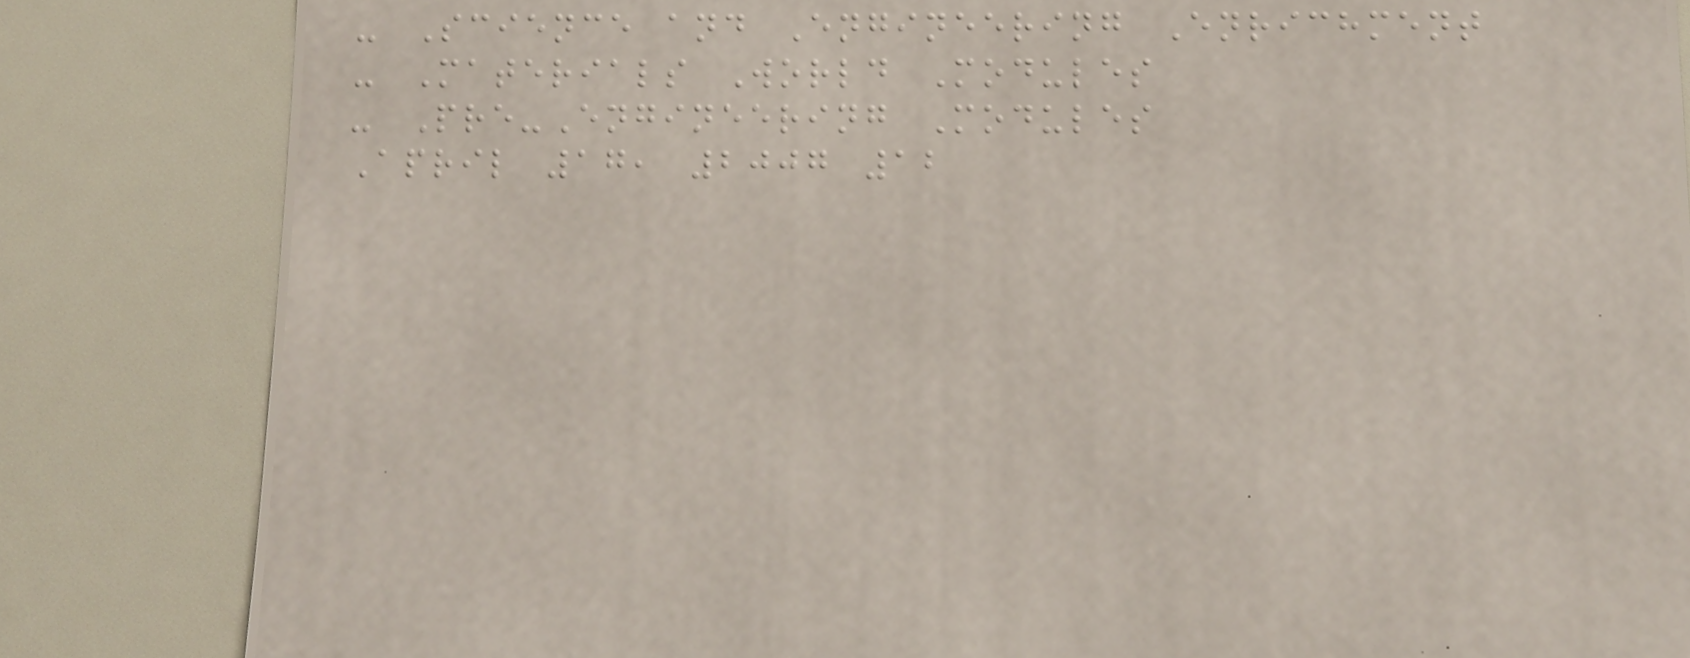- Science and Engineering Enrichment
- Materials World Modules
- Pre-Engineering Modules
April 17, 2007 12
